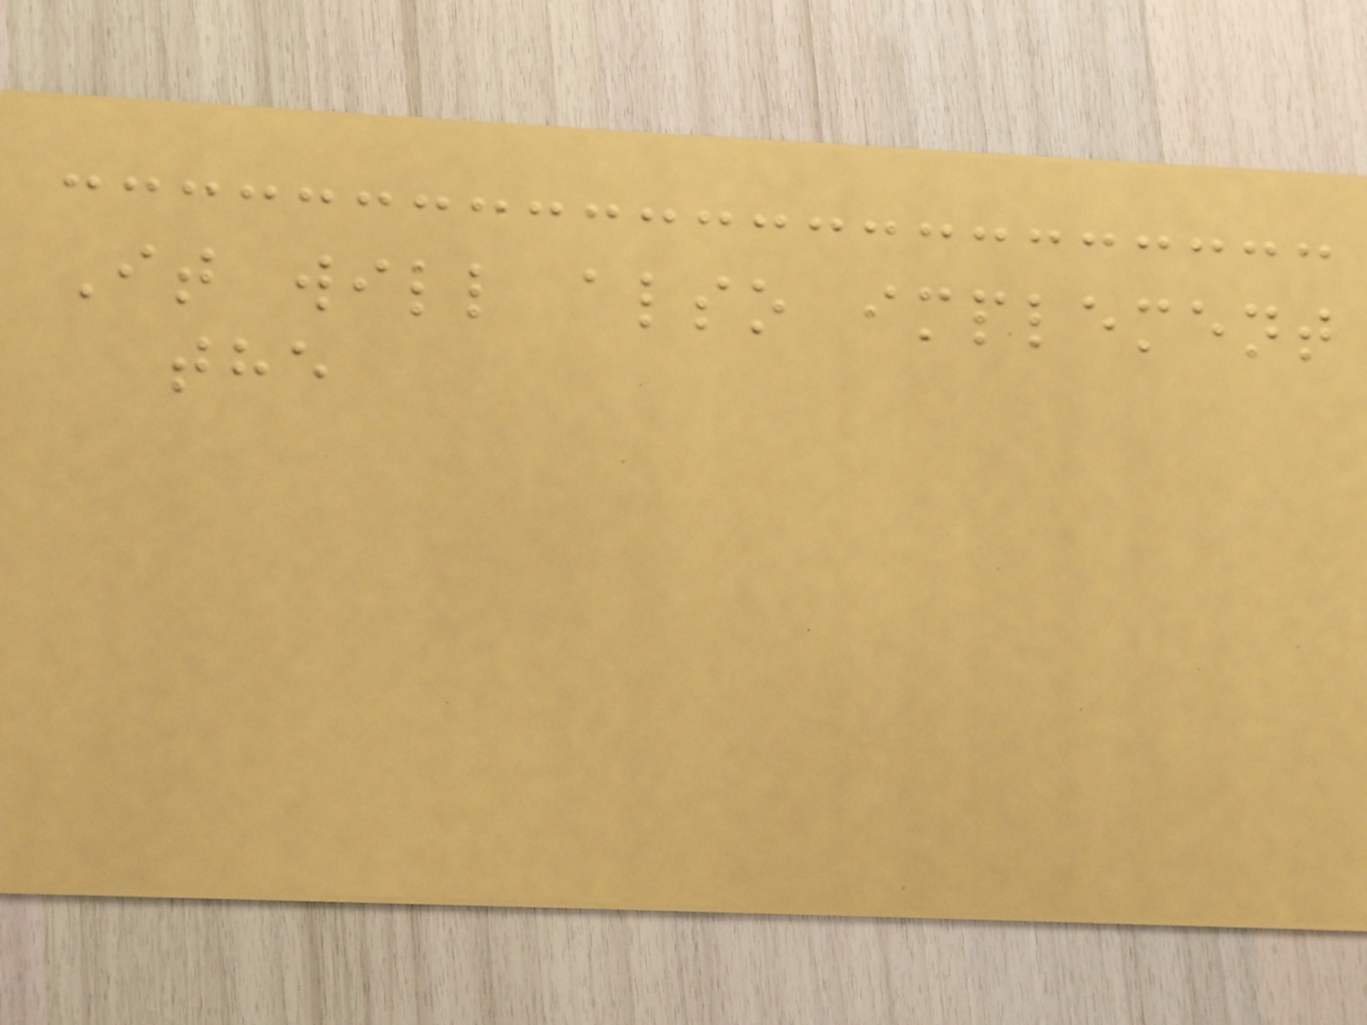It will also implement
the
